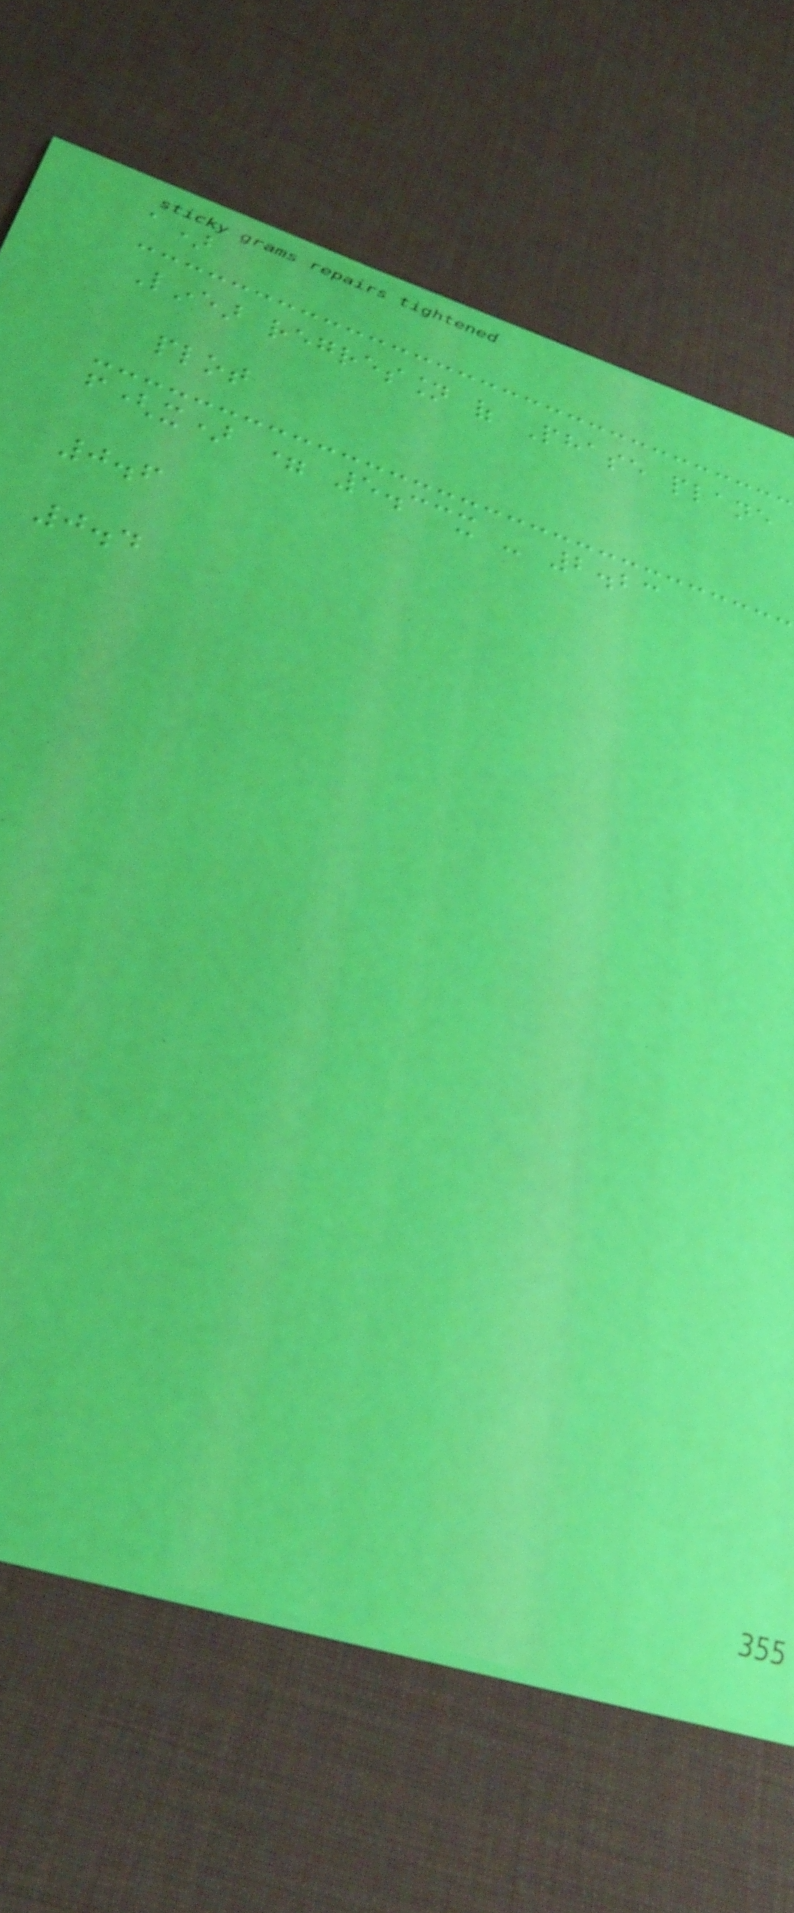a)
Linear regression of Phase plane
plot
f(x) = 5.33x - 2.23
0.6
0.4
